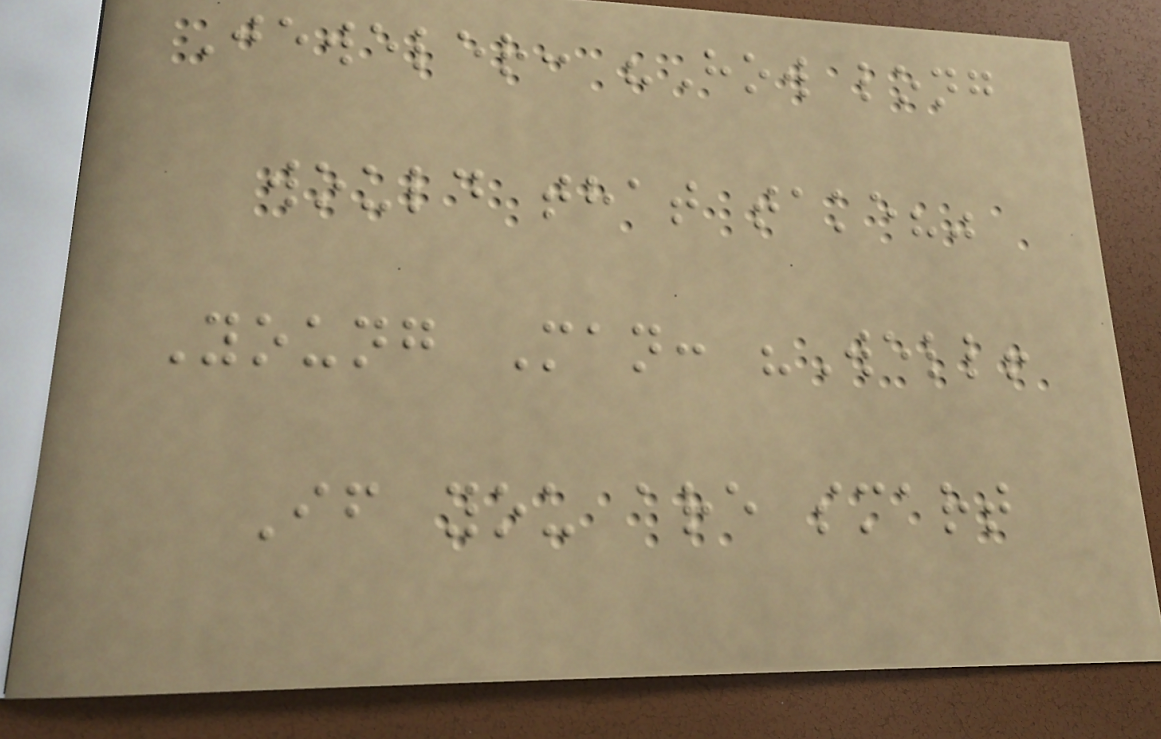Jeweler: "How long
would that take?"
Young Man: "Well!
If you are smart
